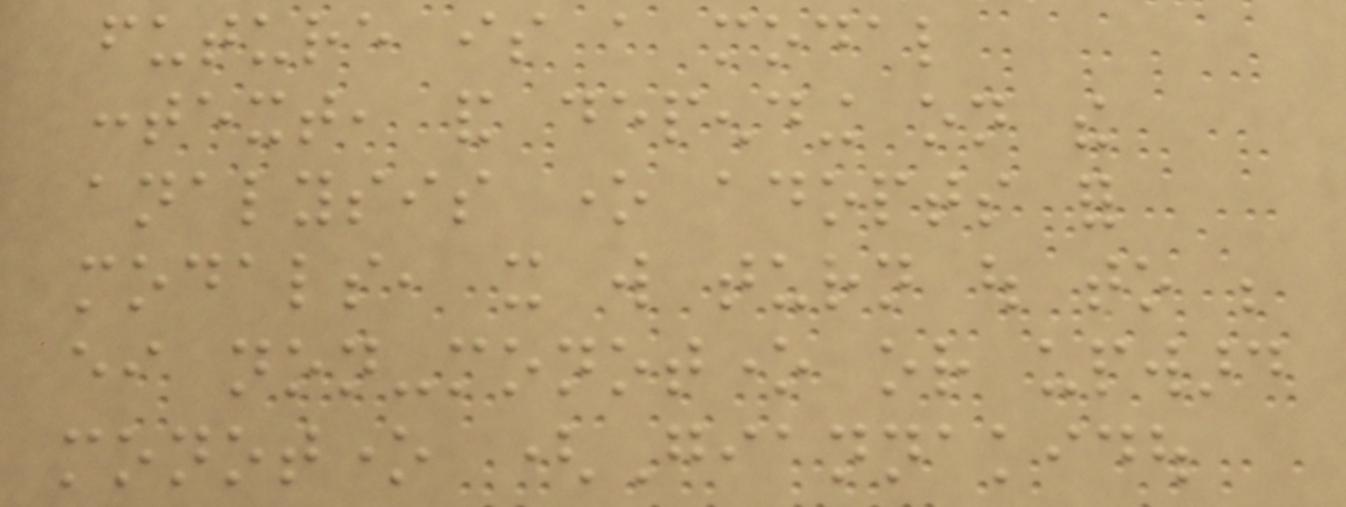future is a modal
context, and depending on the
analysis one adopts for
modals, it will turn out to be
either non-monotone or upward
monotone (Giannakidou
